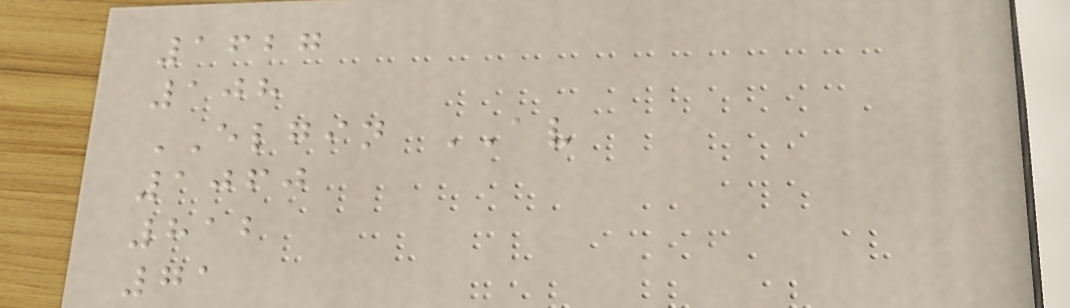1627
108
ELGIN AV
1060
812
71
